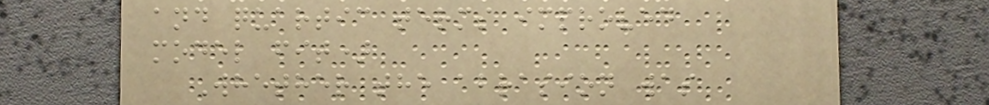and quartic terms improved
model fit)
Whether the abrasion was
